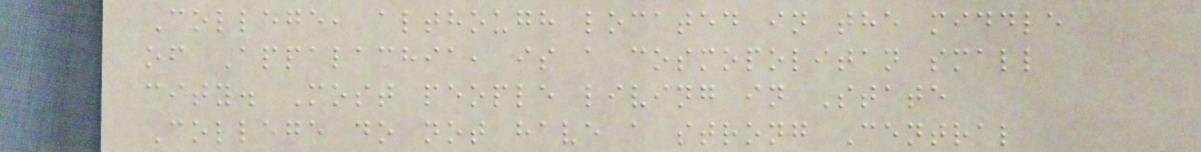College, although located in the middle
of Appalachia, is a cosmopolitan small
city. Most people living in State
College do not have a strong Central
